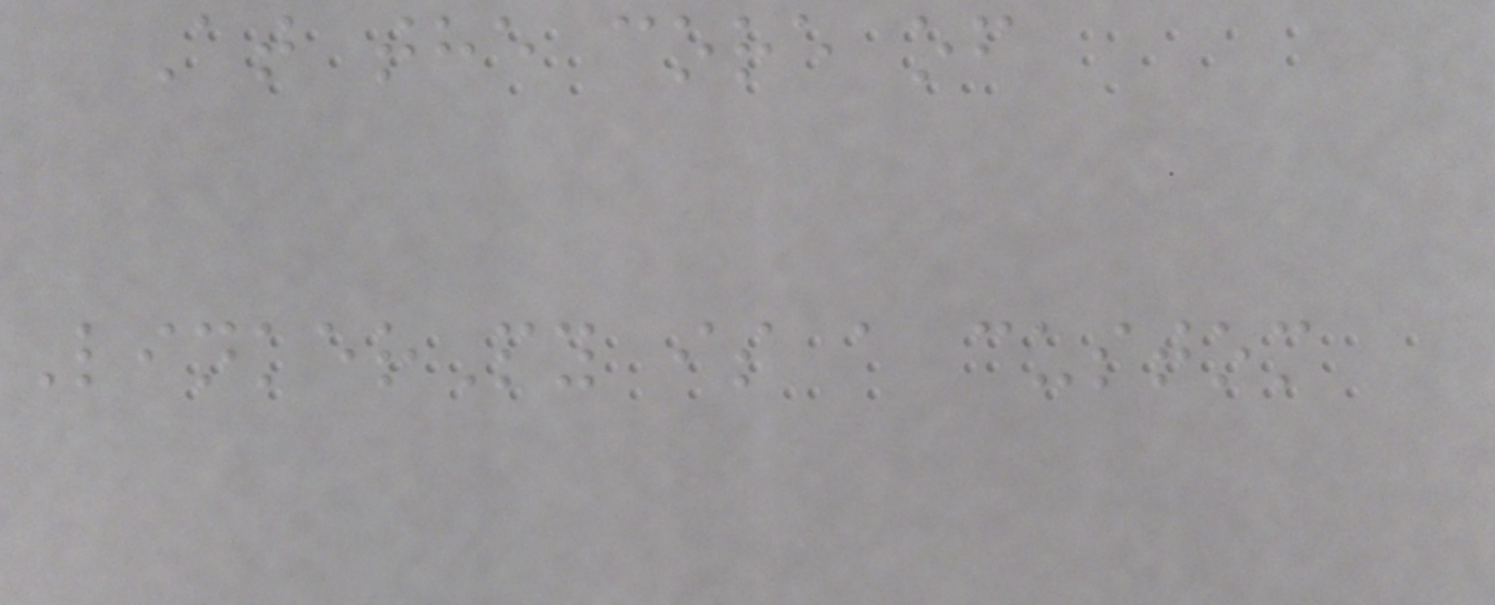At the core of
LinkerPy is a custom
